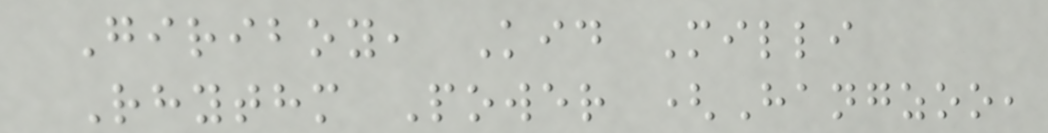Giriboy, Kid Milli
Rhythm Power (Hangzoo,
